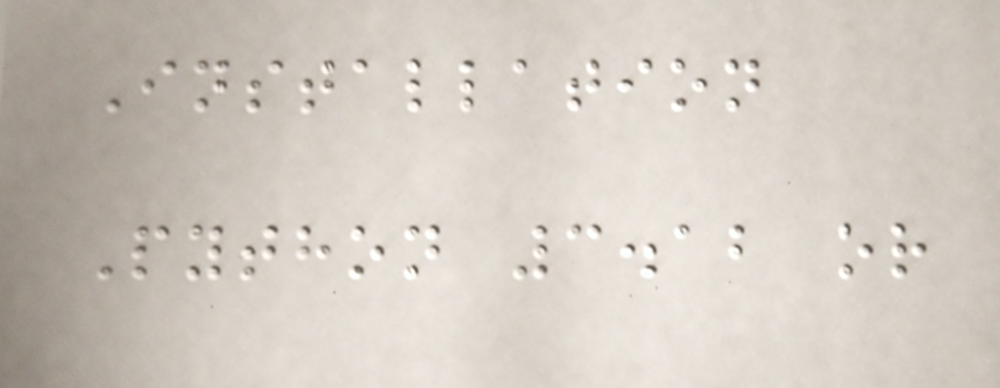Installation
Python 3.12 or
